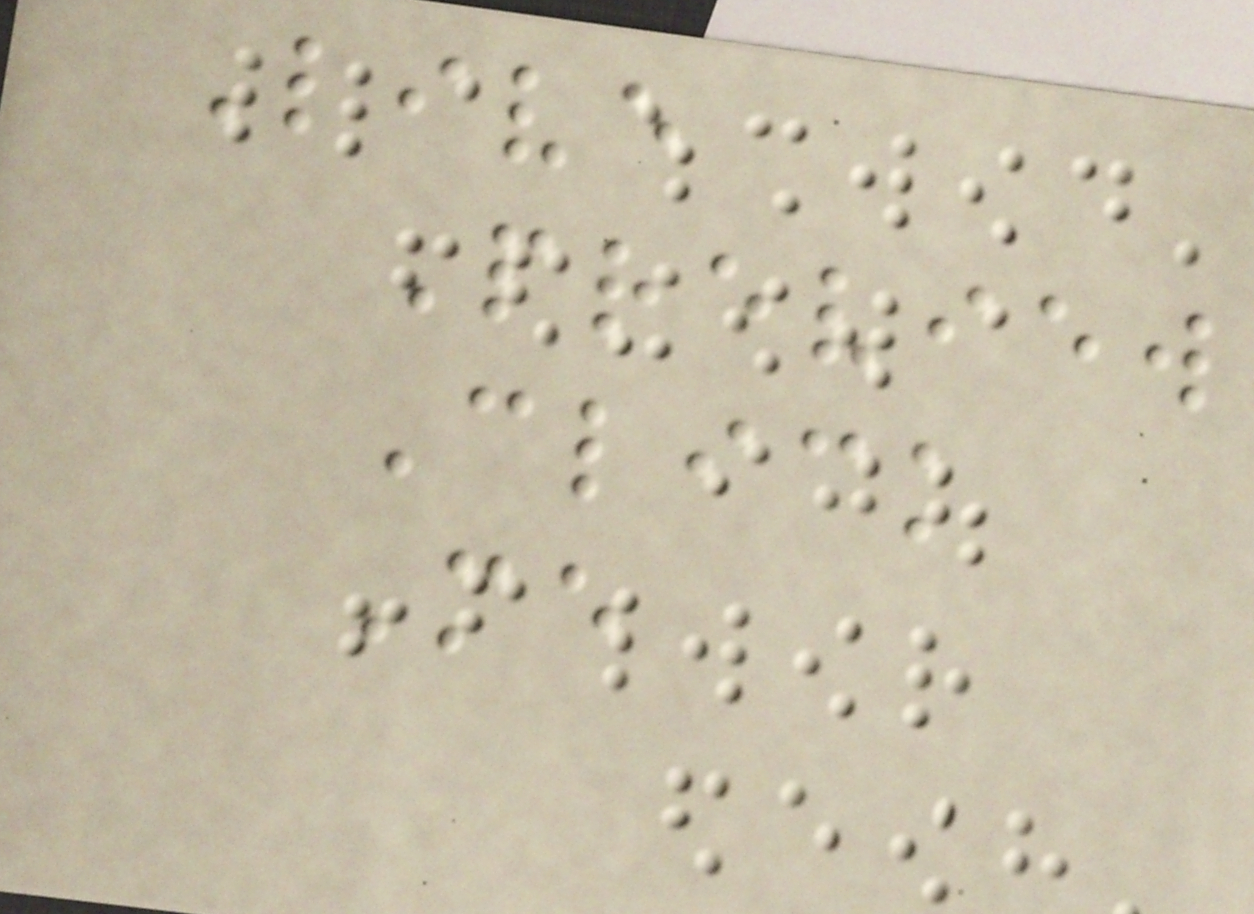Live
Preview
Click
Me
